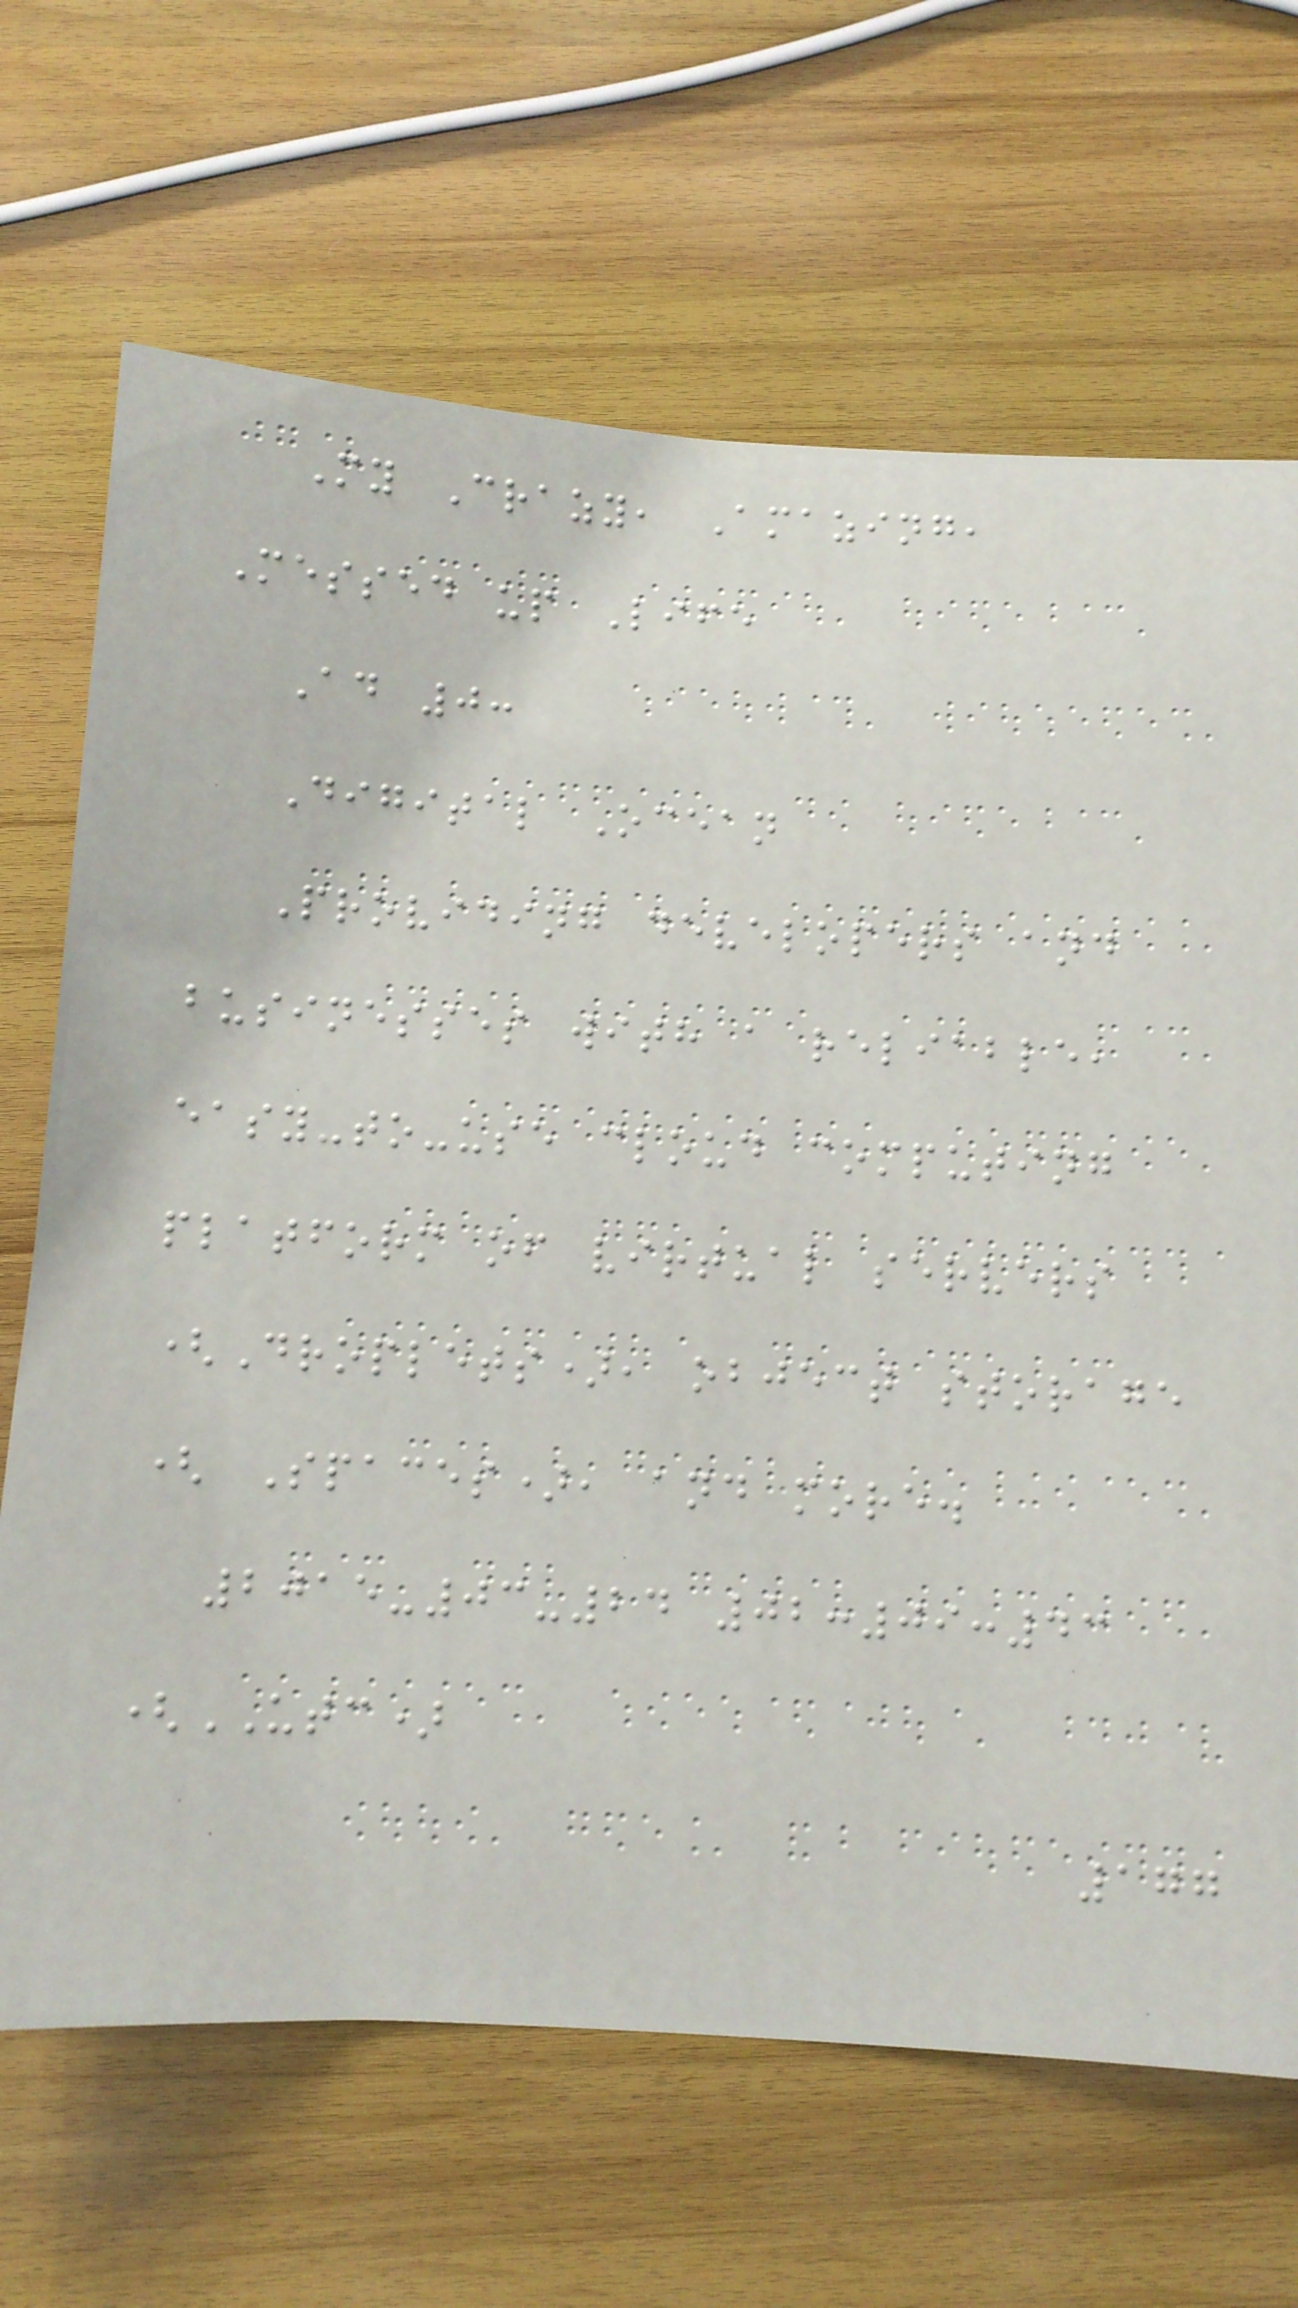My Crazy, Amazing,
Messed up Life
Ad 0:
Digital Ocean
Providing developers and
businesses with a reliable,
easy-to-use cloud computing
platform of virtual servers
(Droplets), object storage
( Spaces), and more.
2015-03-24 02:09:43
(UTC)
177
